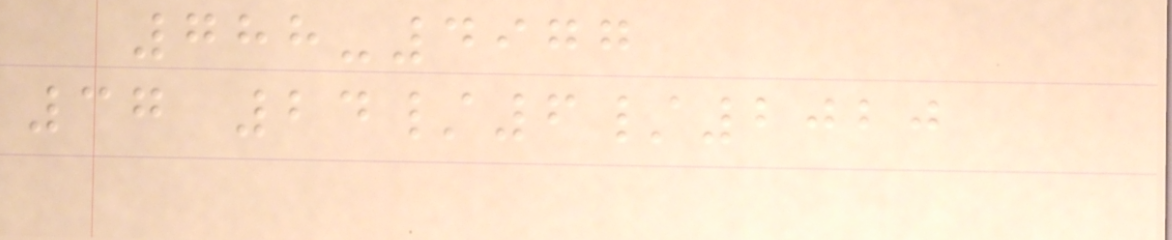788-4977
37 24/6/2020
